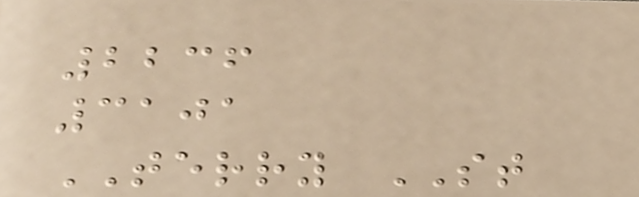2236
3101
TERRY ST
